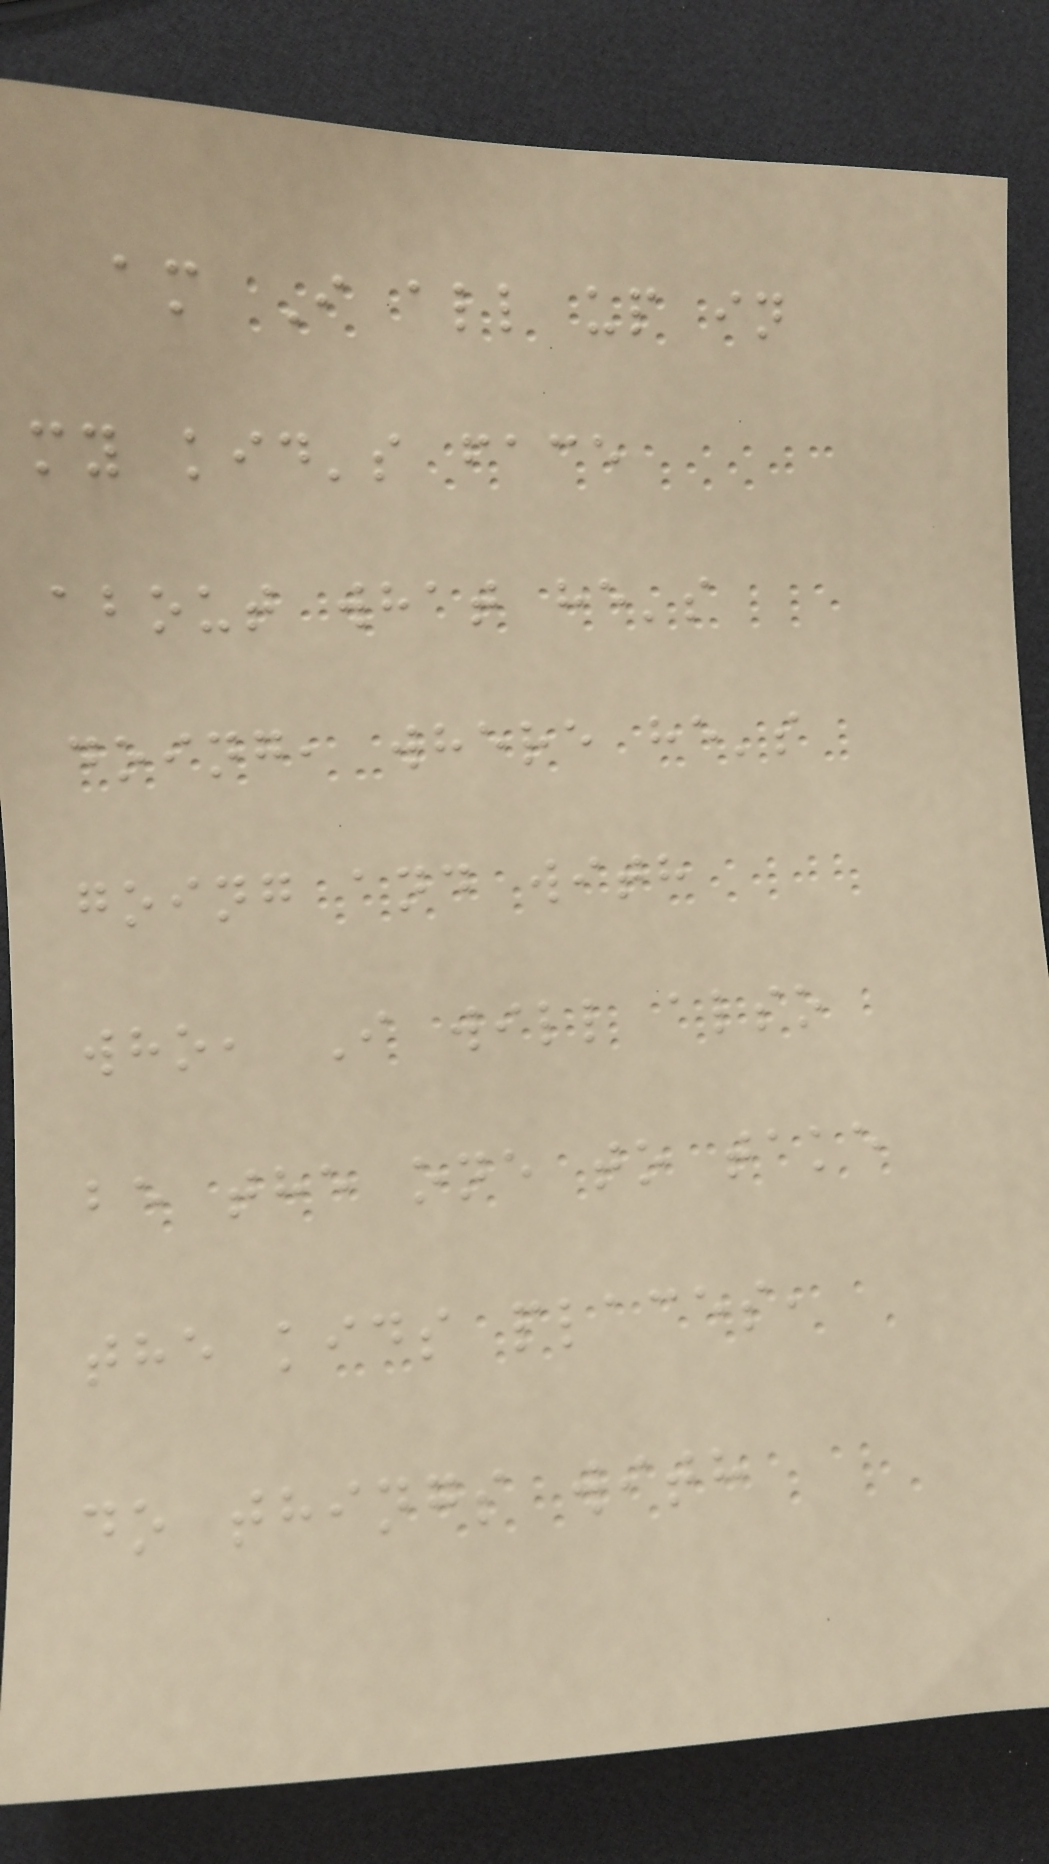am I all up in
my kid's face
about what he's
doing, where he's
going and with
who, I will also
be the one to take
the kids places,
do things with
